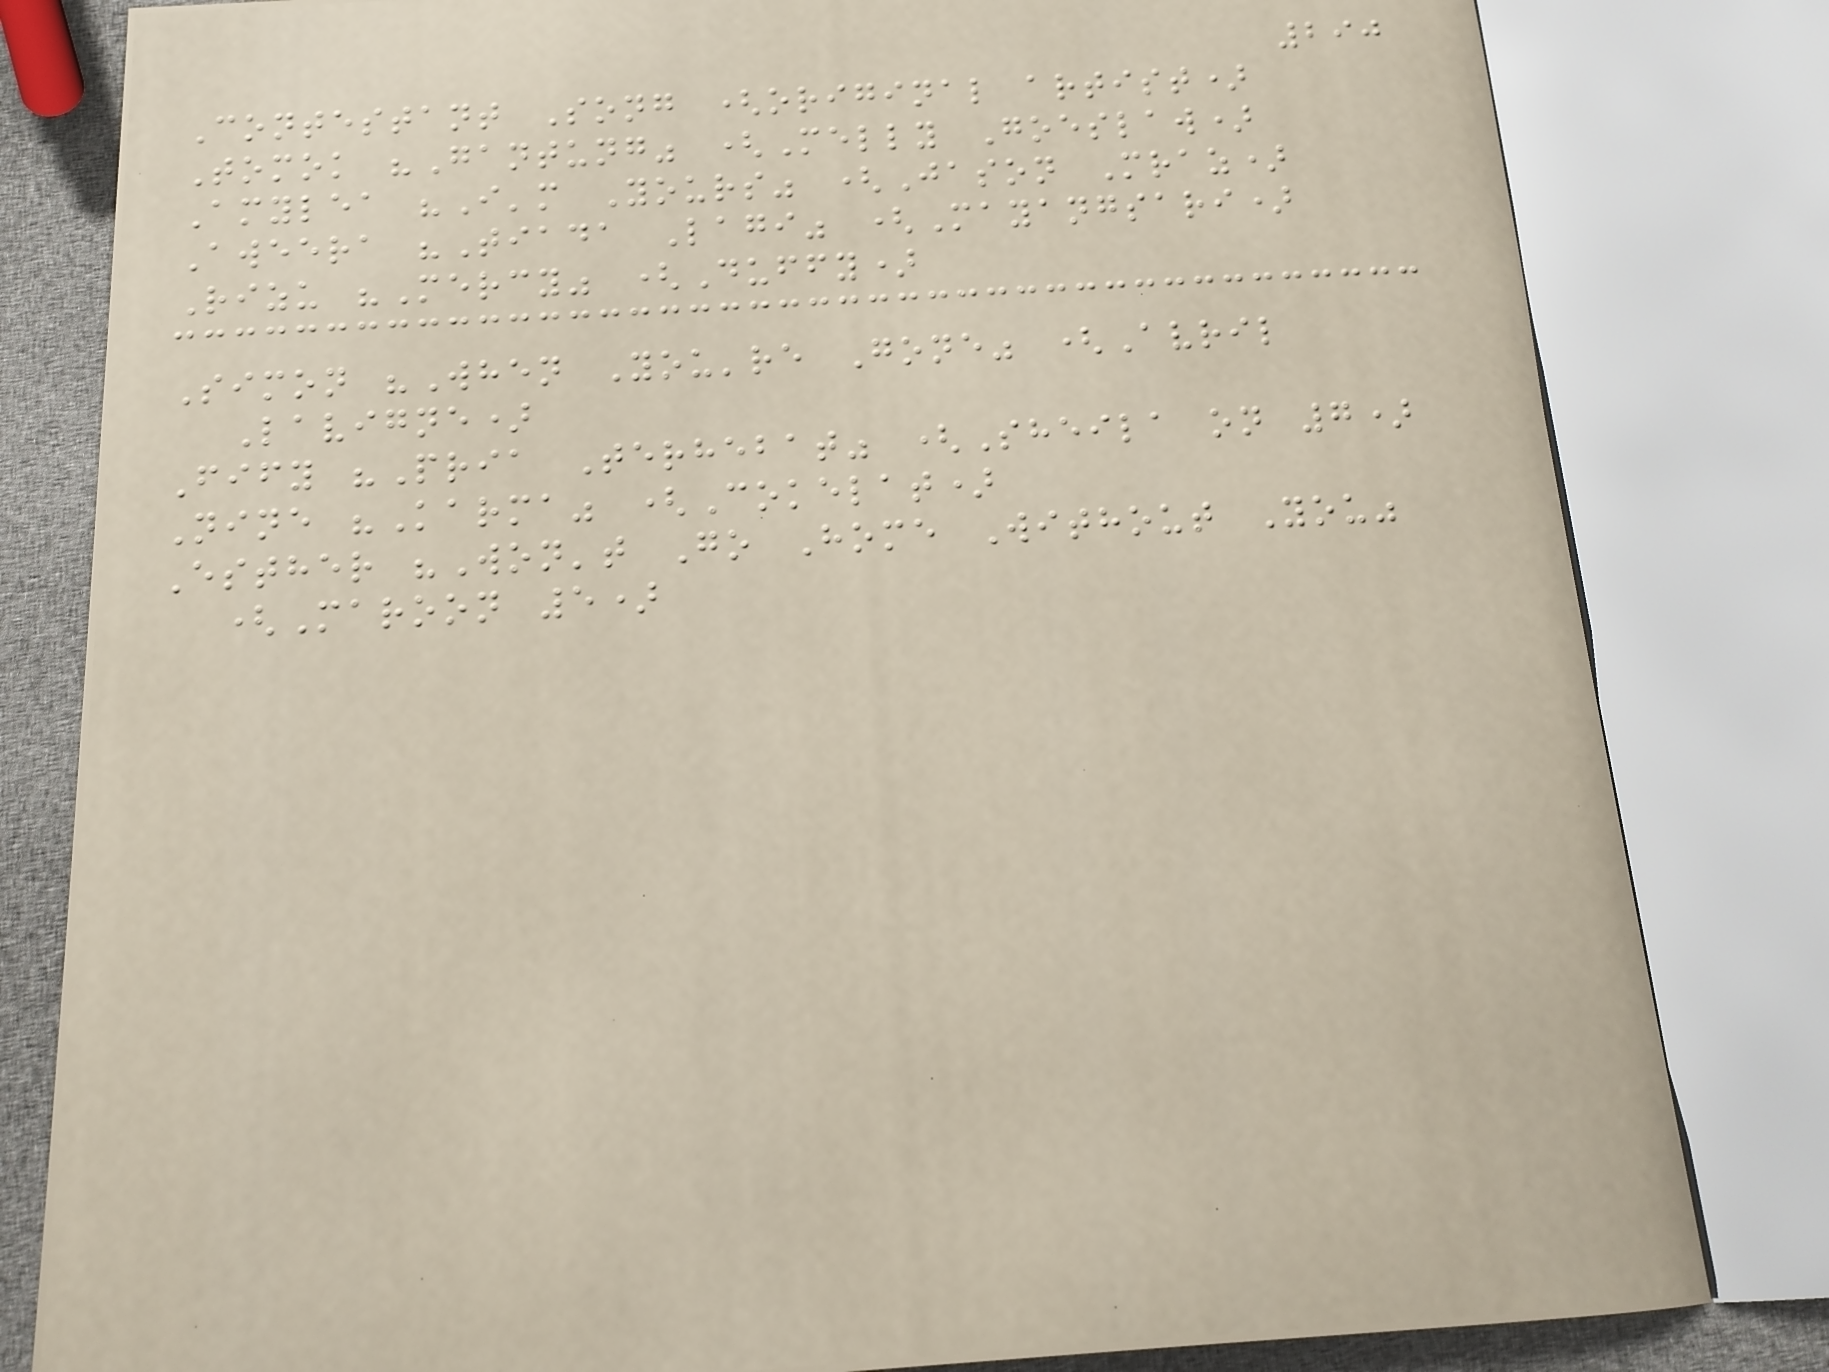290
Contestant Song (original artist)
Tomok "Gantung" (Melly Goeslaw)
Amylea "I'm Yours" (Jason Mraz)
Aweera "Tiada Lagi" (Mayangsari)
Rizu "Mercy" (Duffy)
Simon "When You're Gone" (Avril
Lavigne)
Fify "Pria Terhebat" (Sheila on 7)
Nine "Karma" (Cokelat)
Esther "Won't Go Home Without You"
(Maroon 5)
